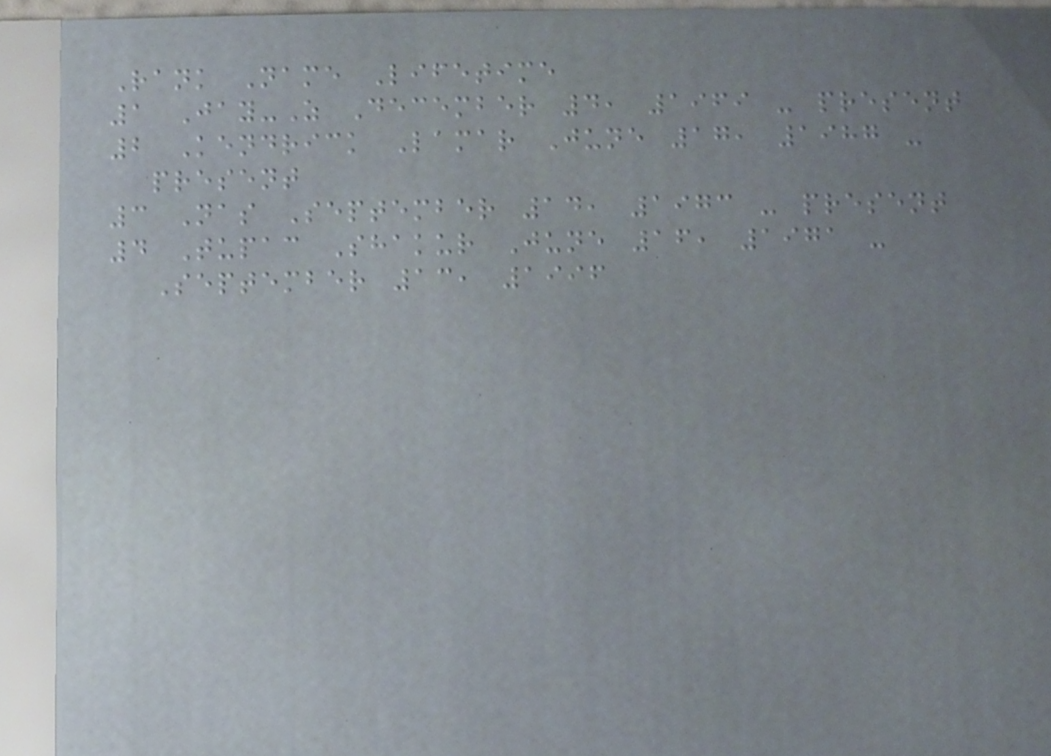Rank Name Lifetime
1 Jay-Z December 4, 1969 - present
2 Kendrick Lamar June 17, 1987 -
present
3 Nas September 14, 1973 - present
4 Tupac Shakur June 16, 1971 -
September 13, 1996
